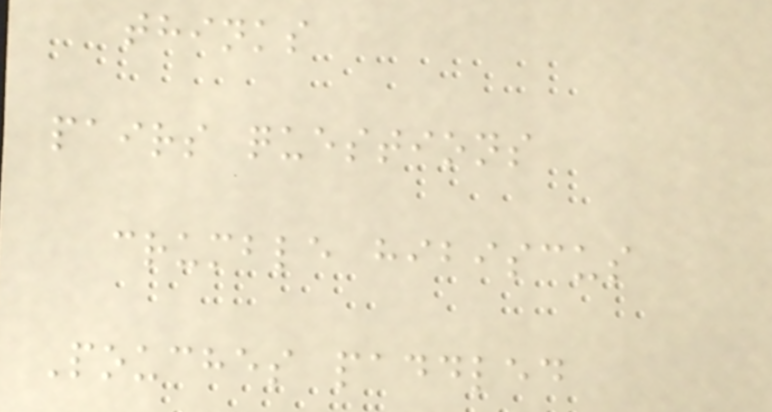thinks
pairs questions
crumble hibiscus
Pouches paddled
